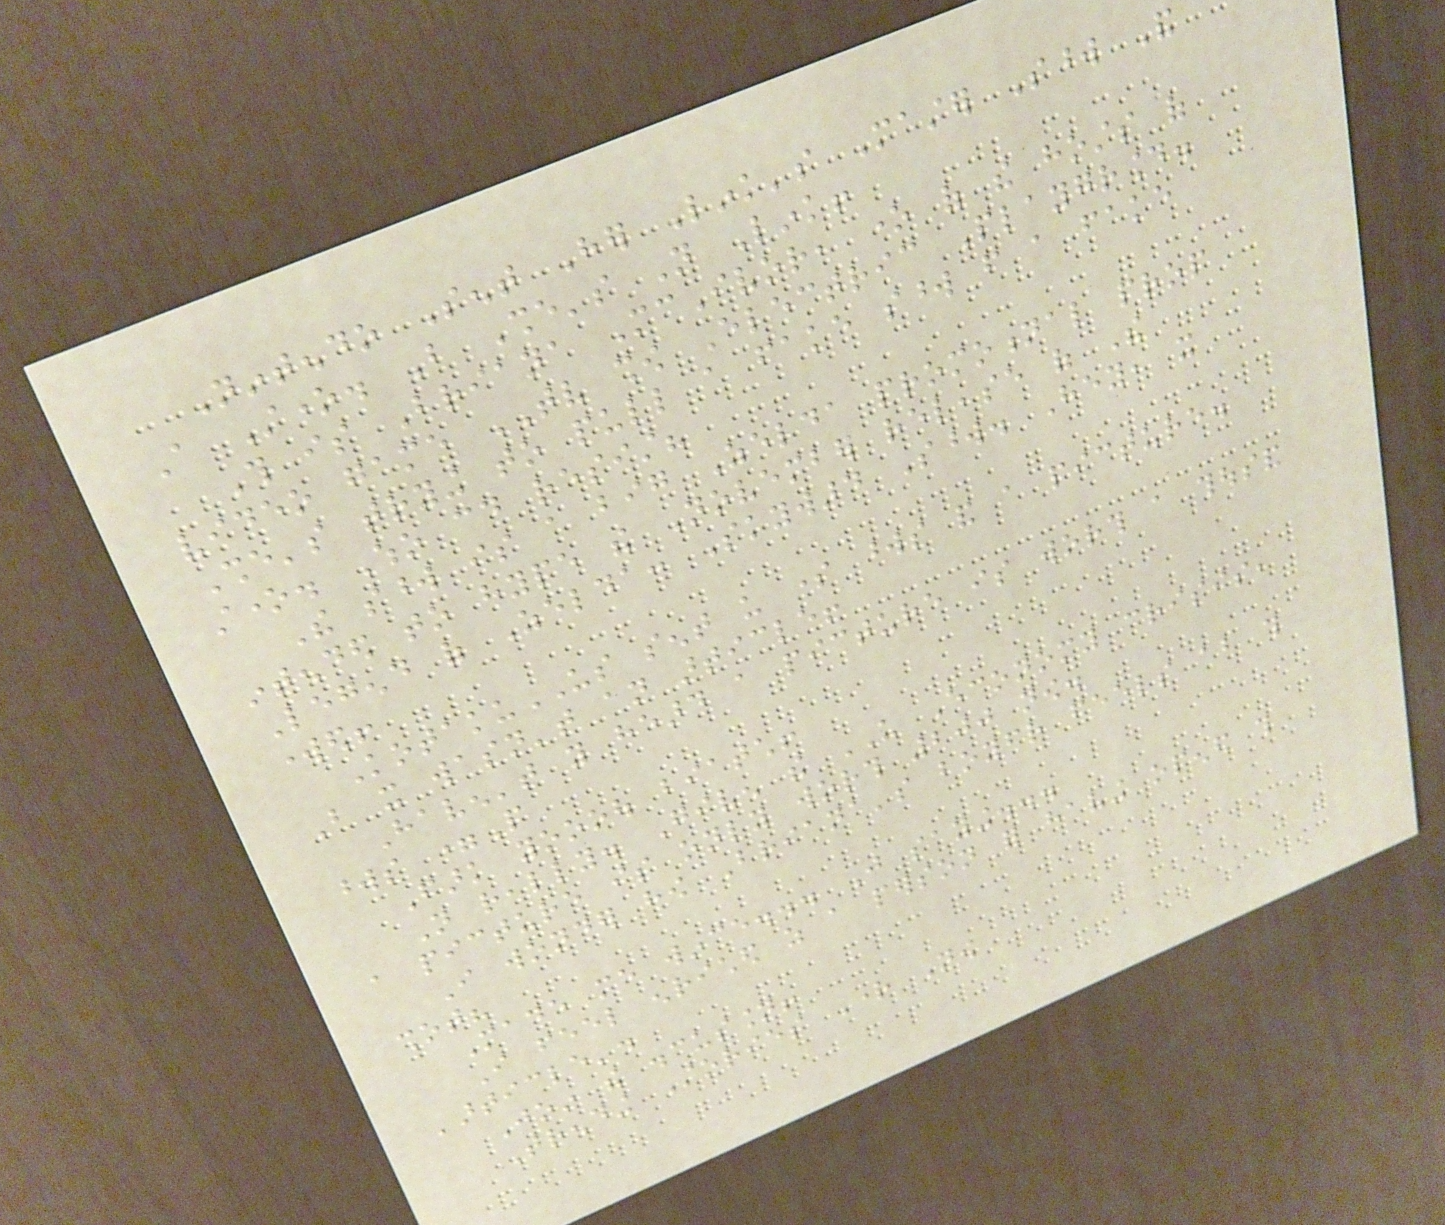Nintendo Sent Her Link's Master Sword And
A Stone. But She's Not Link!
This is Briana McIvor, one of the hosts of
video game TV show Electric Playground.
She's trying to pull a fake sword from a fake
stone. Who could resist?
The sword is a big Zelda promotional prop
intended to hype the November release of The
Legend of Zelda: Skyward Sword. Hey, it
worked!
KotakuUS sent us some words and a picture.
But it wasn't an article!
Haven't you heard a picture is worth a thousand
words =P
Fark yoooou biatch!
Not really. Given the US Economy crisis,
a picture is only worth 200 now.
I wonder how Briana's boyfriend feels about this
shot?
Made me wince... Just saying...
I feel enriched as a person for having opened this
'article'.
Join the discussion!
Trending Stories Right Now
